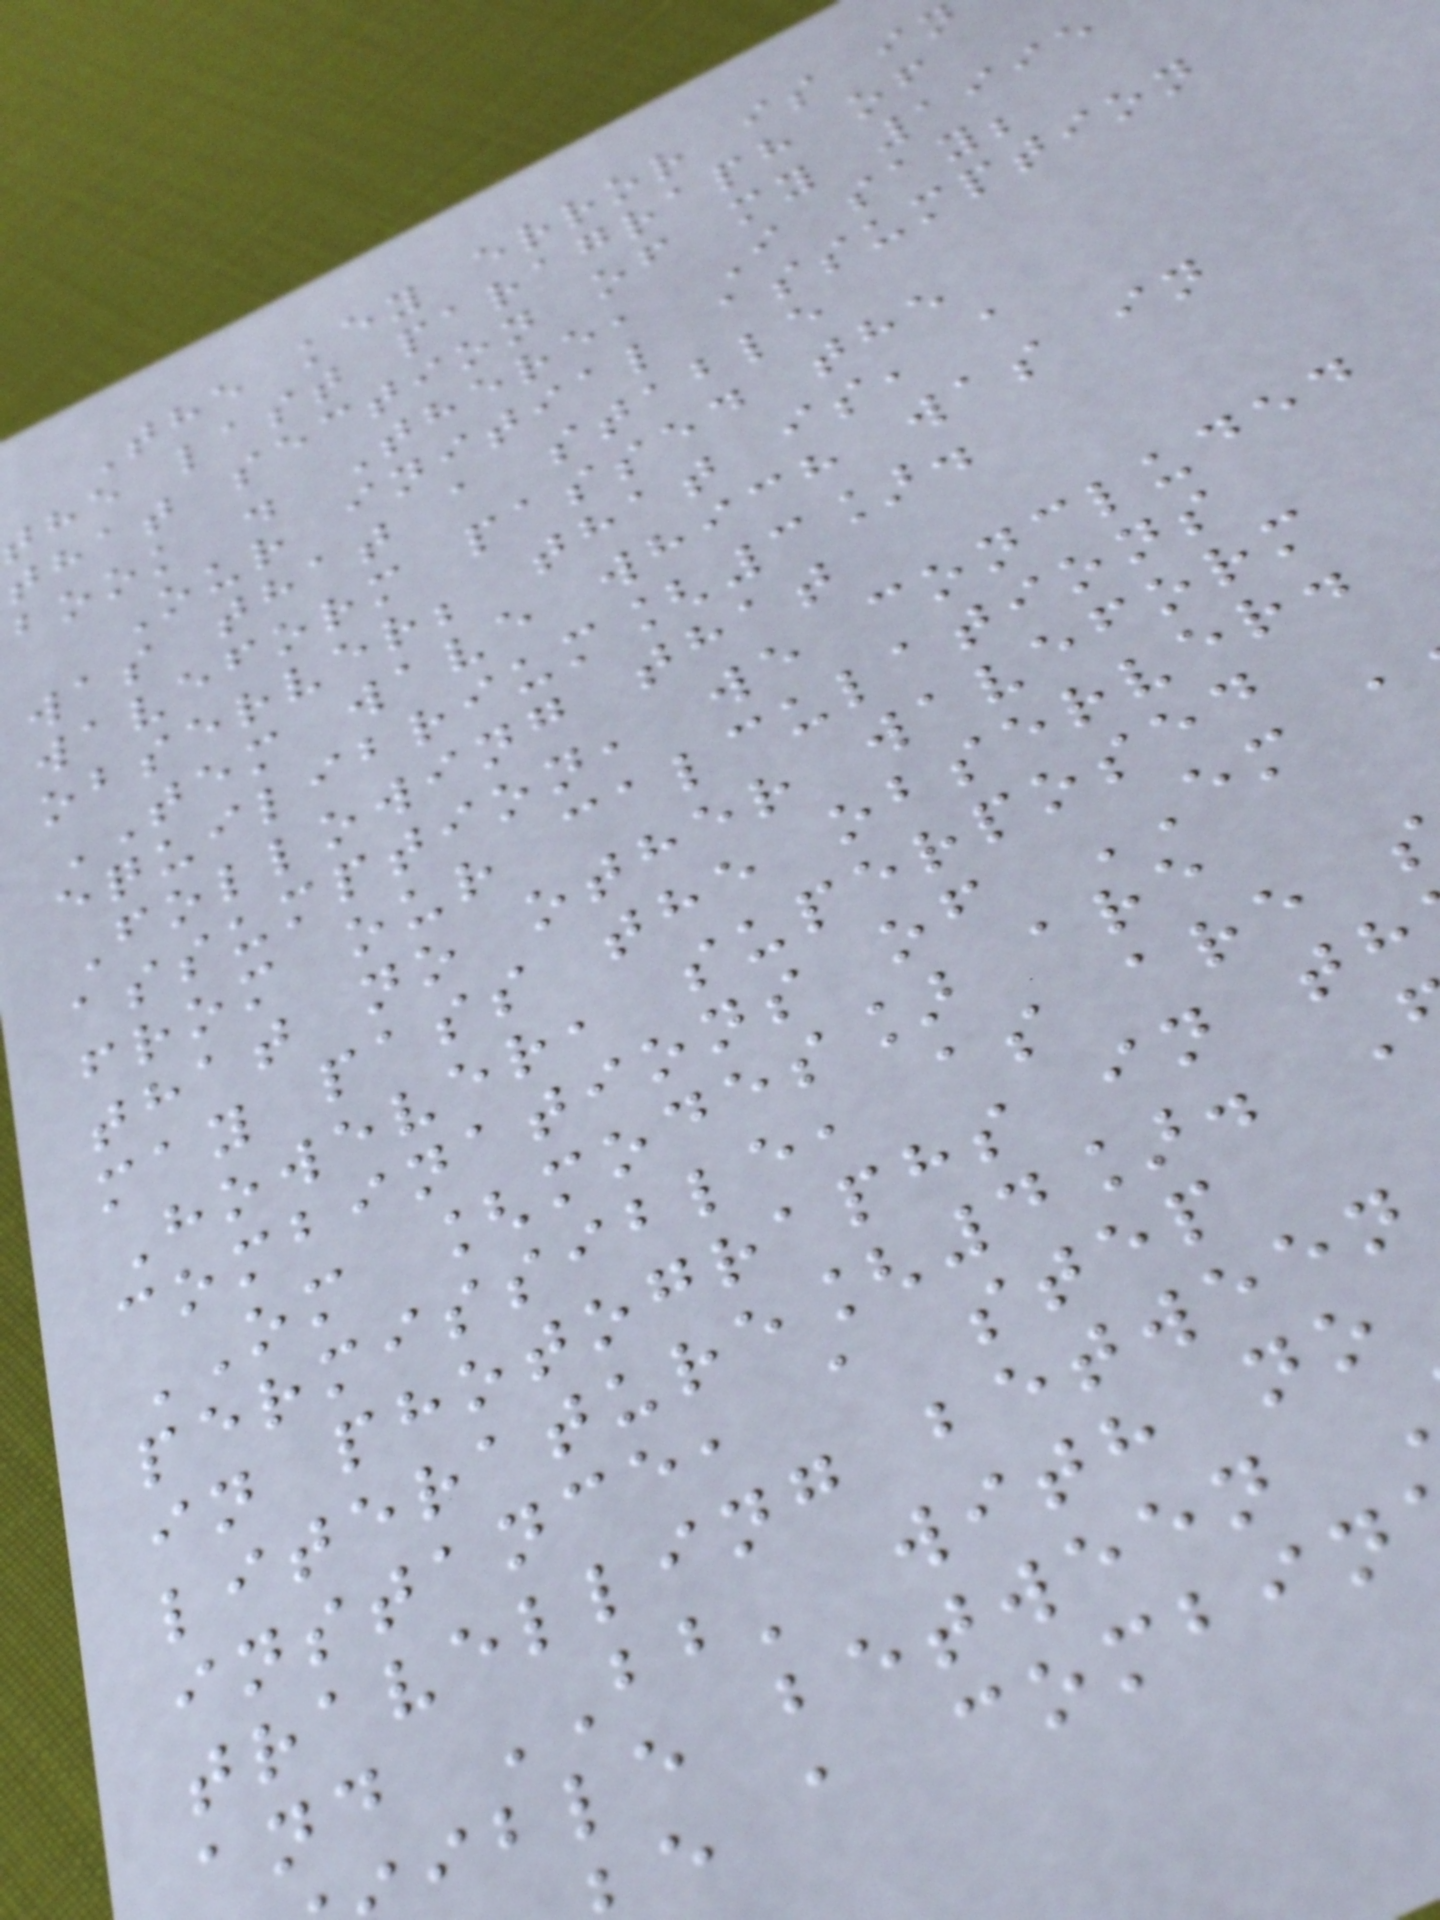The key error is in
the last paragraph of
that section of my 1995
book . There, I say;
Our initial assumption
was that a stable
waveform passed the
observer; that is, a
TEM wave which was in
equilibrium[3].
Following that
assumption, we concluded
from our calculations
that no other waveform
may pass the observer.
However, superposed
combinations of EM a
OM [modes] are
permissible, as are
in photographs in th
literature[4].
instance, a step
travelling between
and BB' with no
ible between
e a combin
